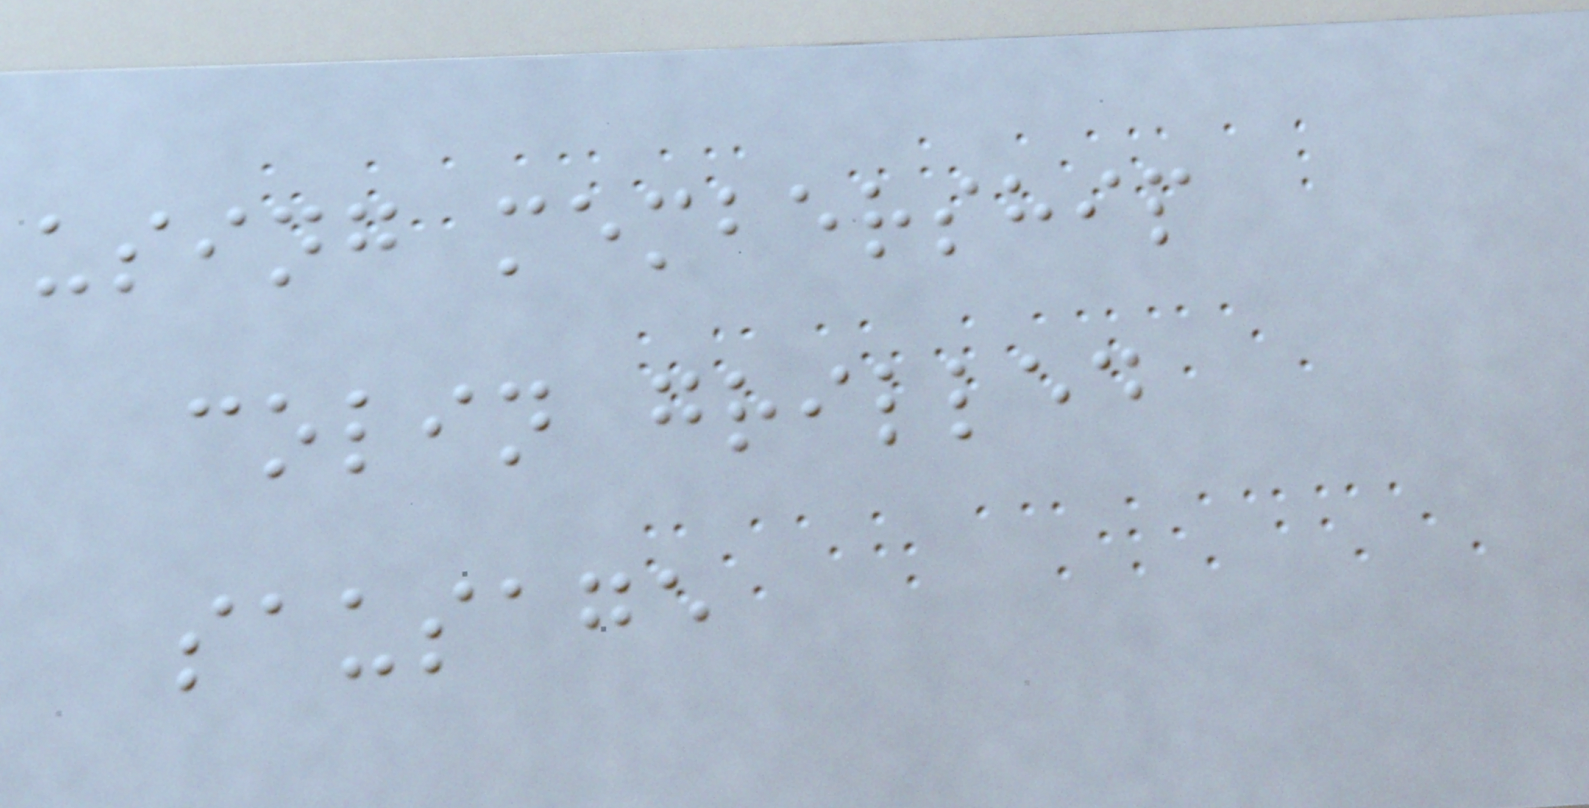using membership
colin grilled
sausage
